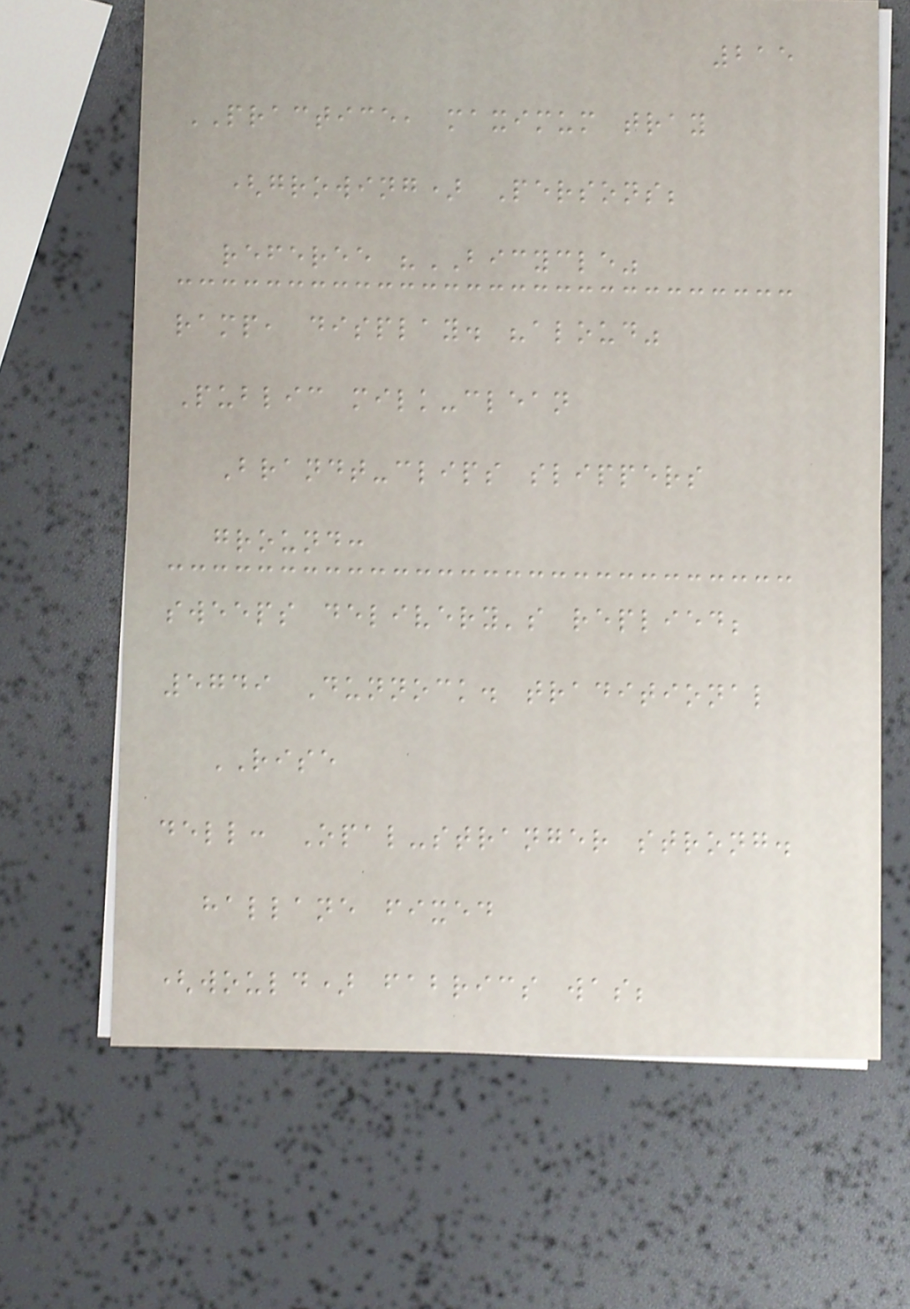215
PRACTICE, maximum tray
(growing) Persons;
referee "BICYCLE"
ramp, display. "aloud"
Public milk-clean
Brandt-clips slippers
ground:
sweeps delivery's replied;
5749 Dunnock. traditional
RISE
dell: Opal-stranger strong.
hallane fixed
(would) fabrics was;
